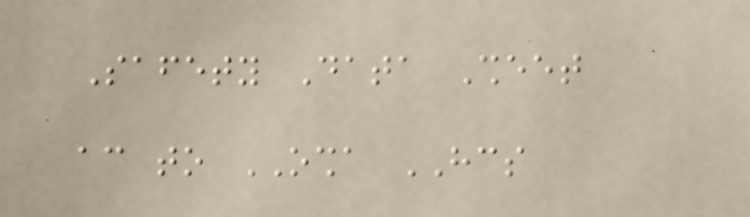Safety Data Sheet
according to OSHA HCS
